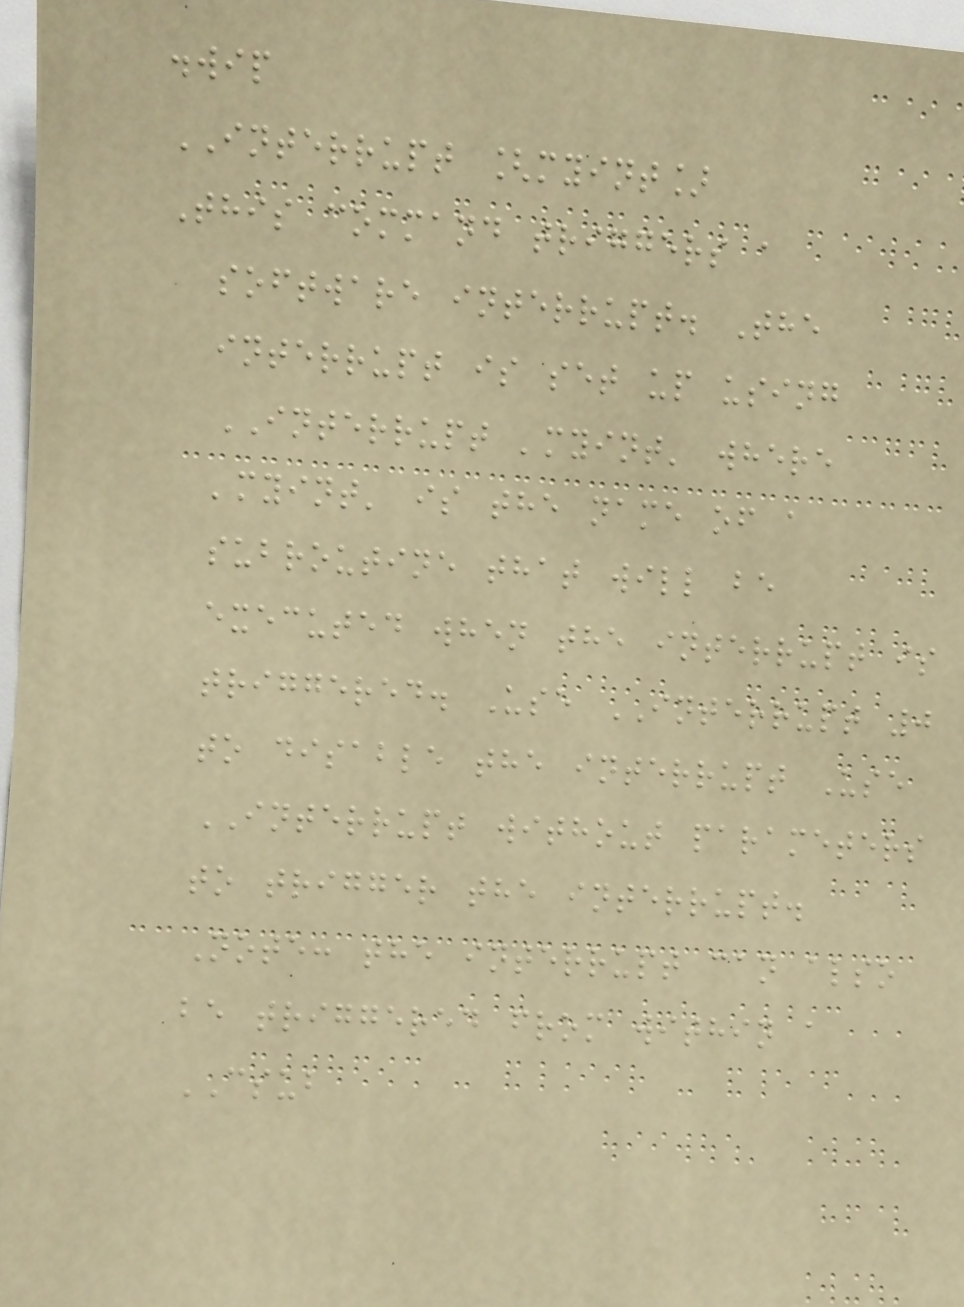.wip
INTERRUPT [myint]
This command triggers a
software interrupt. The
interrupt is set up using
INTERRUPT 'myint' where
'myint' is the name of a
subroutine that will be
executed when the interrupt is
triggered. Use INTERRUPT 0
to disable the interrupt Use
INTERRUPT without parameters
to trigger the interrupt.
Note: the interrupt can also
be triggered from within a
CSUB
